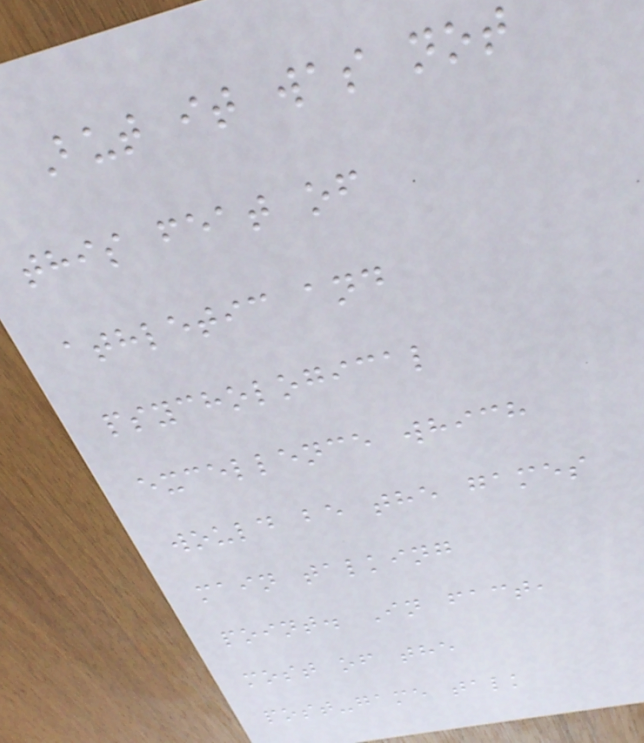But it was not
this feat of
athletic and
psychological
excellence which
would be the games
main talking
point. In fact,
most of the
post-game talk
